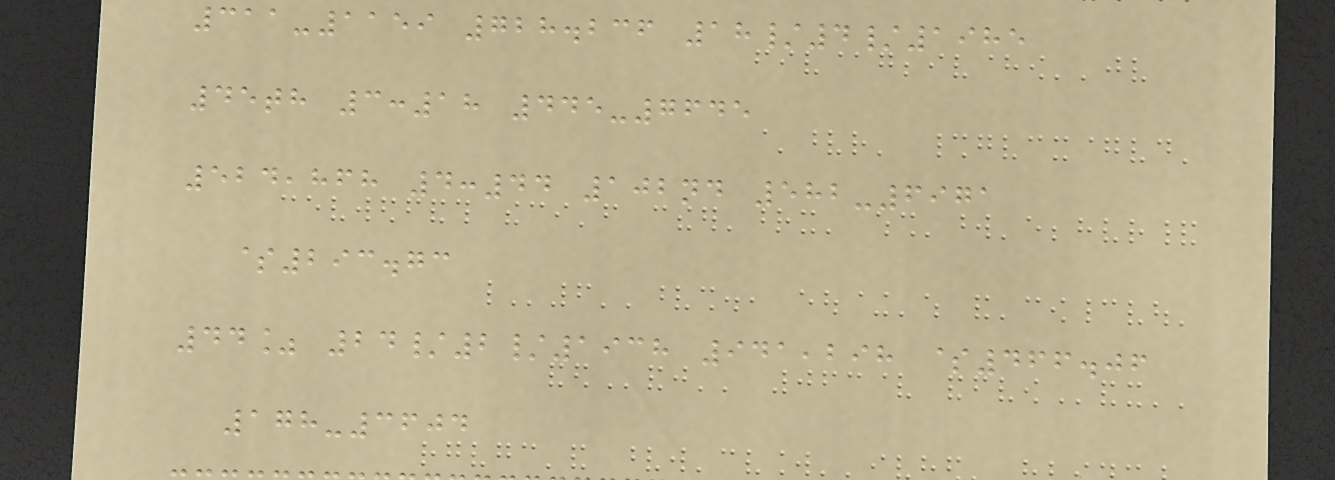311-1159 728.236 18/4/1985
45th 3:18 445-7645
524,868 4:44 102nd 582-6971
$293.73
44% 24/2/1938 941,298 $466.06
178-3604
